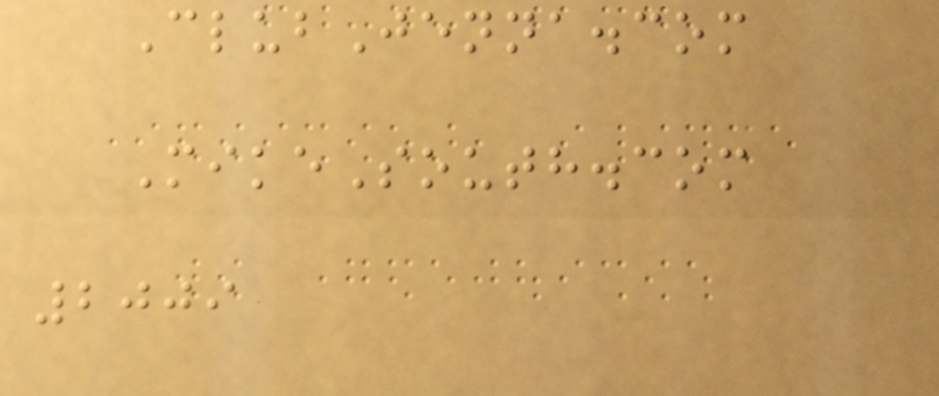ClubJenna.com
MikeSouth.com
2009
